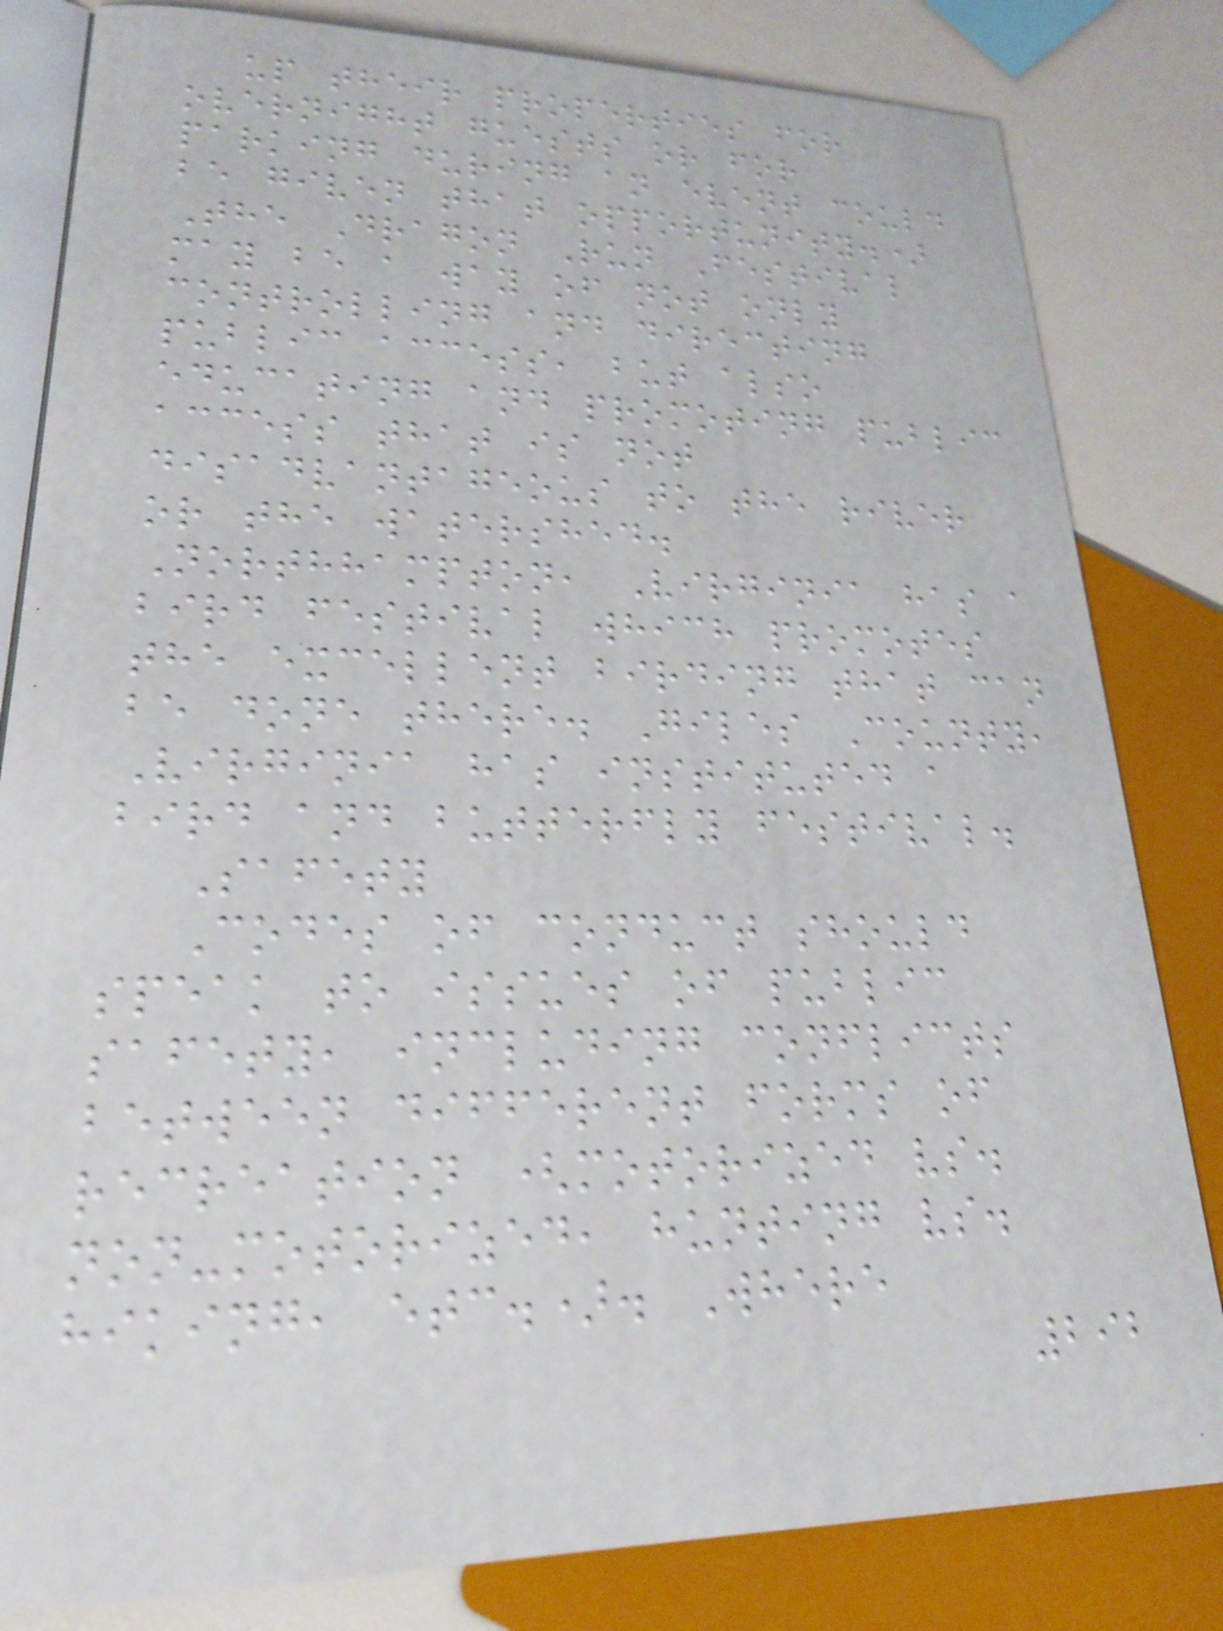up their properties for
overnight guests or for
parking during an event could
be given that opportunity.)
The Dragon Run Festival
may be a way of not only
controlling and directing
public access, but also
educating and promoting public
access that is not
disadvantageous to the river
or the watershed.
Northhampton, Virginia has a
bird festival which promotes
the excellent birding that can
be done there. Giles County,
Virginia has instituted a
bird and butterfly festival.
Safety
Codes of conduct should
speak to issues of public
safety, including conflicts
between different forms of
recreation (motorized vs.
non-motorized, hunting vs.
hiking, etc.). Where
292
